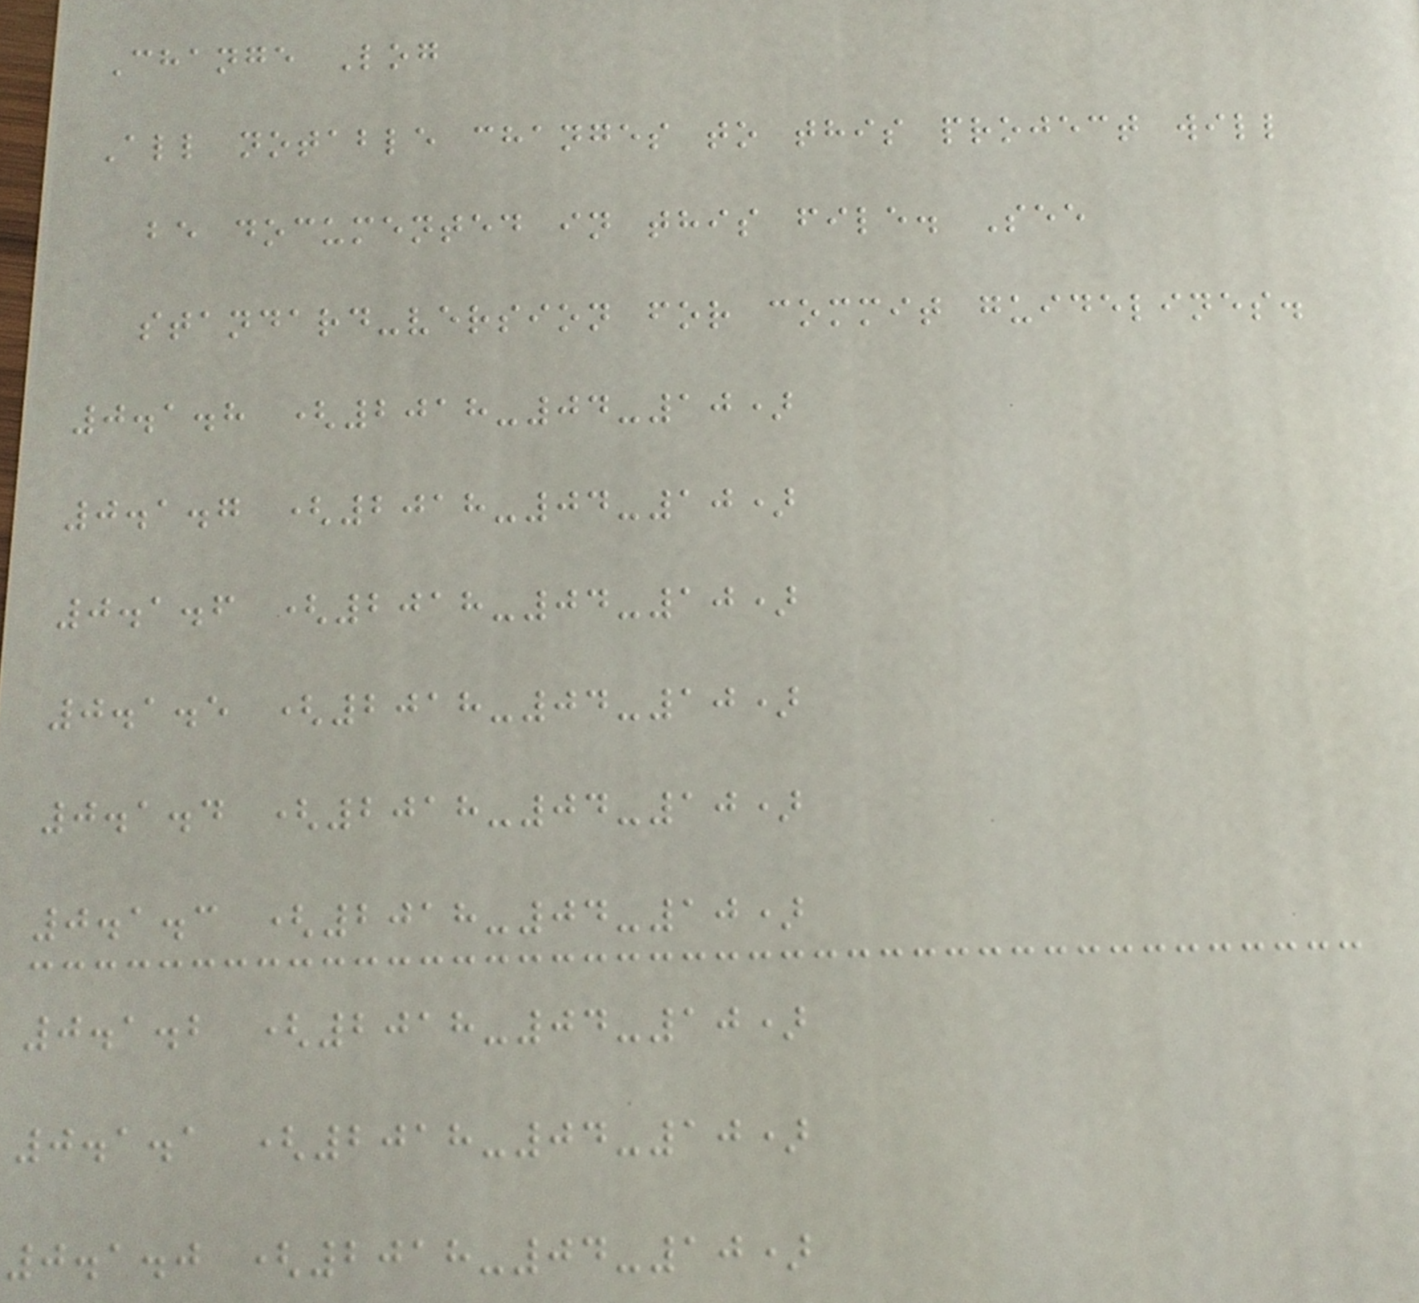Change Log
All notable changes to this project will
be documented in this file. See
standard-version for commit guidelines.
0.1.8 (2018-04-10)
0.1.7 (2018-04-10)
0.1.6 (2018-04-10)
0.1.5 (2018-04-10)
0.1.4 (2018-04-10)
0.1.3 (2018-04-10)
0.1.2 (2018-04-10)
0.1.1 (2018-04-10)
0.1.0 (2018-04-10)
